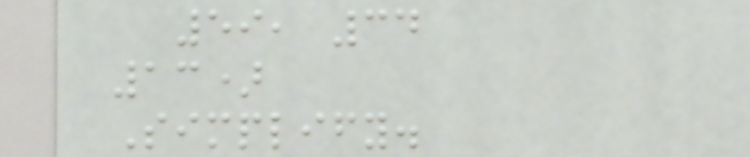59, 34
13)
Simplify.
